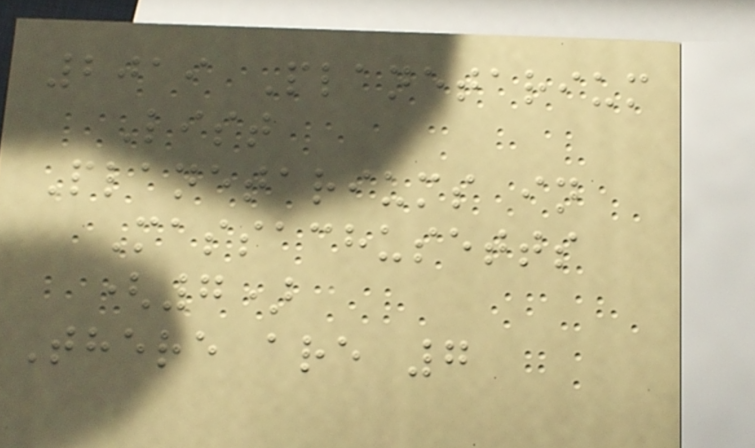2019 Planetarium
List
Planetariums in
Massachusetts
(7)
There are 7
